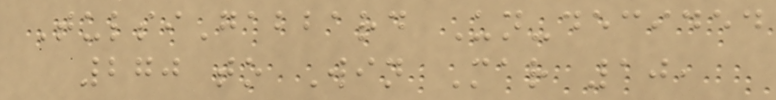TulsiGabbard Un-decided
270 to Win Mar 10,
